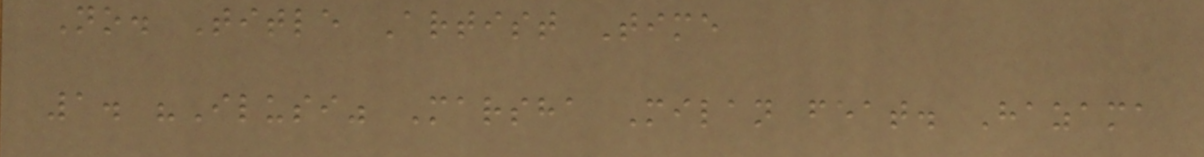No. Title Artist Time
1. "Ilusi" Marsha Milan feat. Hazama
